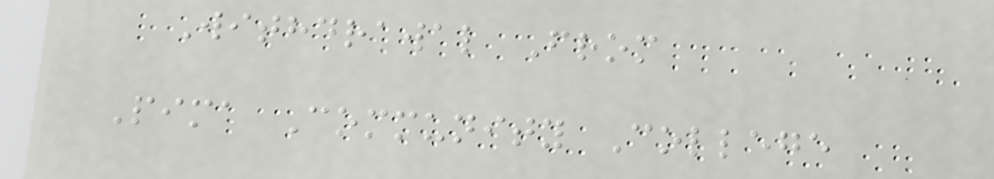Withdrawal From
Pima Community College
